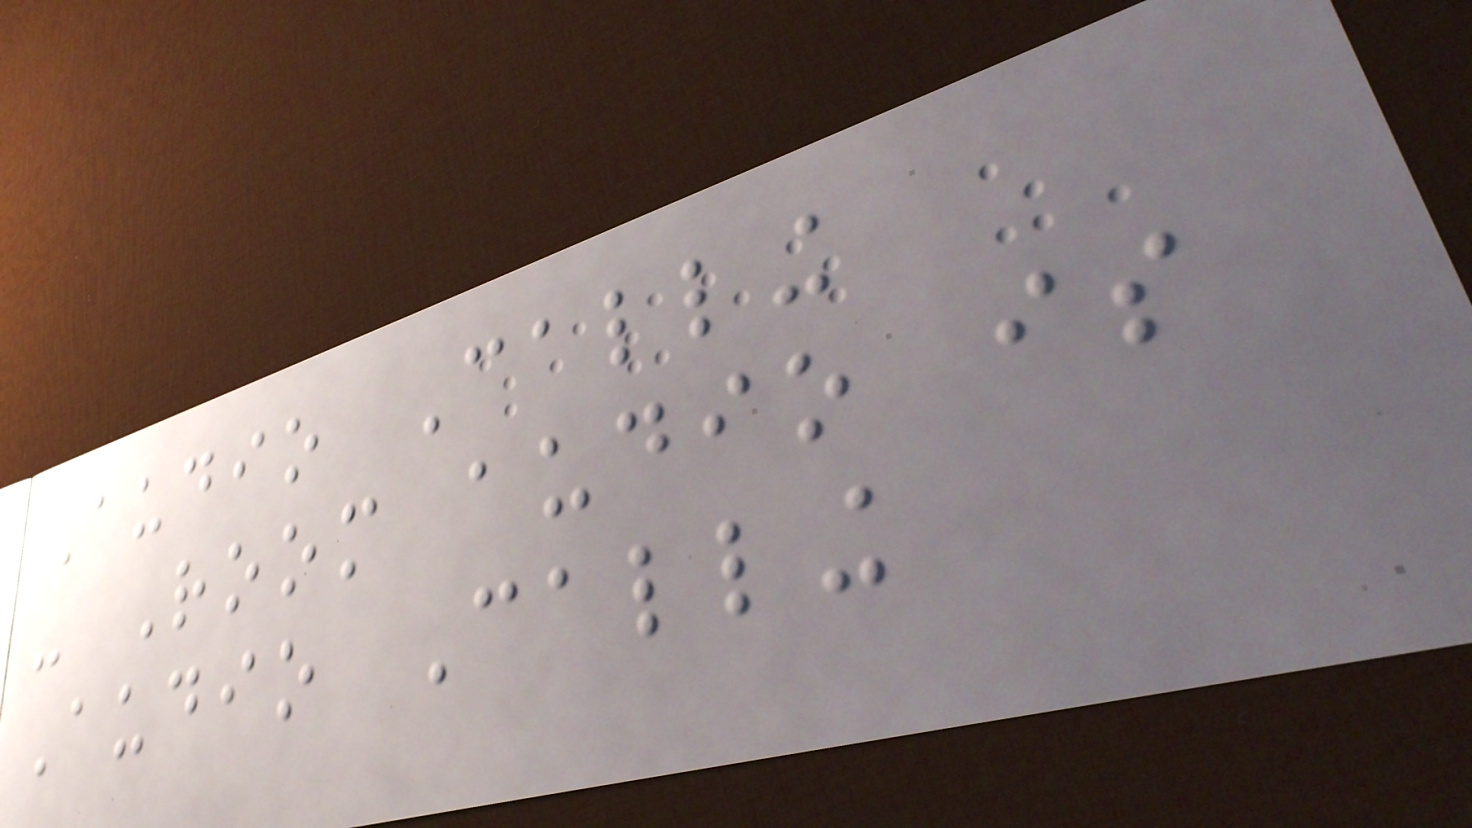Audio Calling
- Room audio is
Audio Calling
